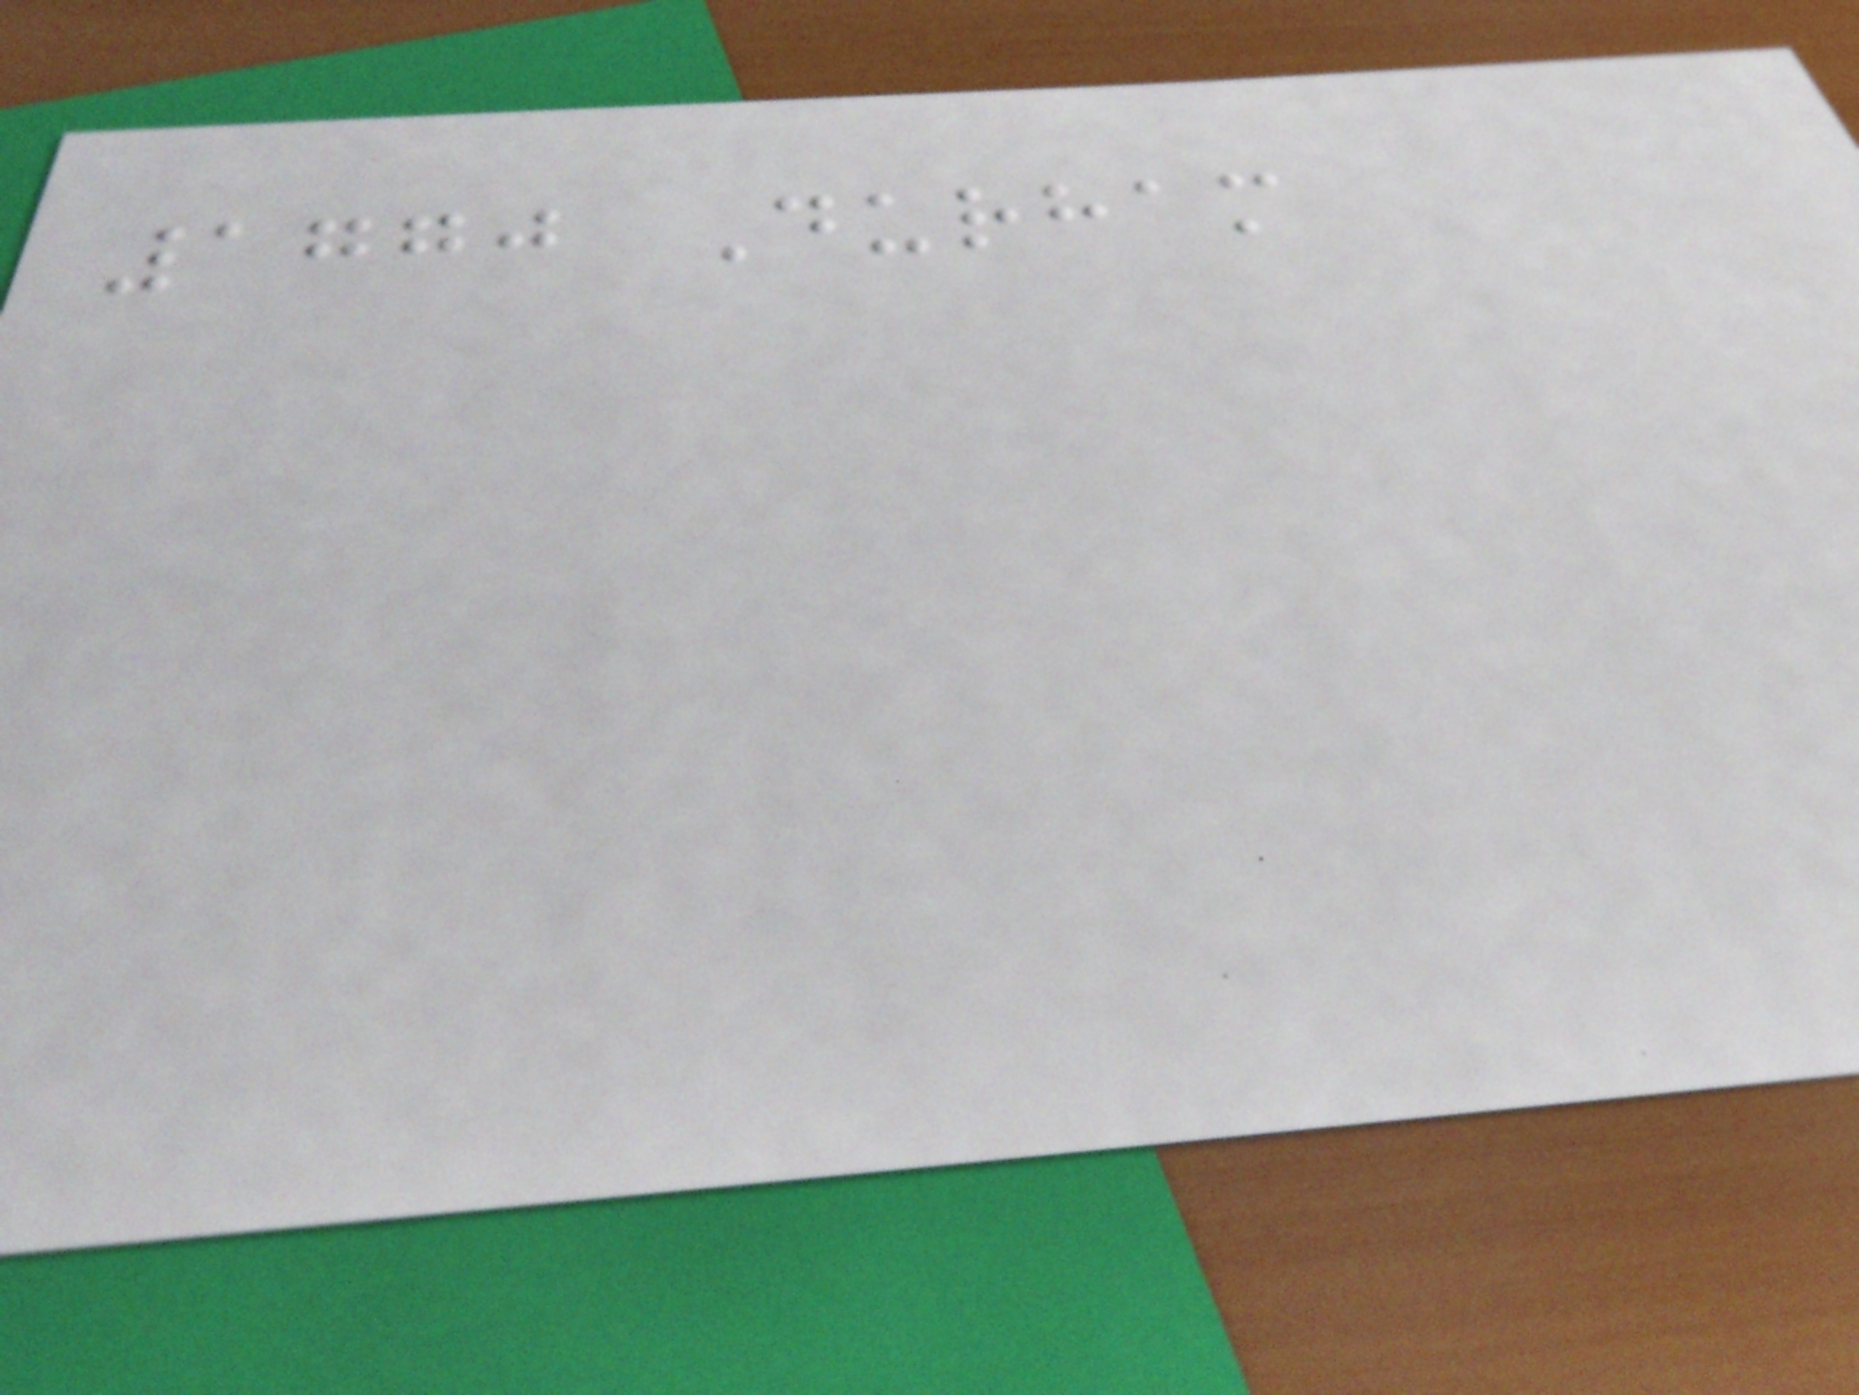1770 Durham
